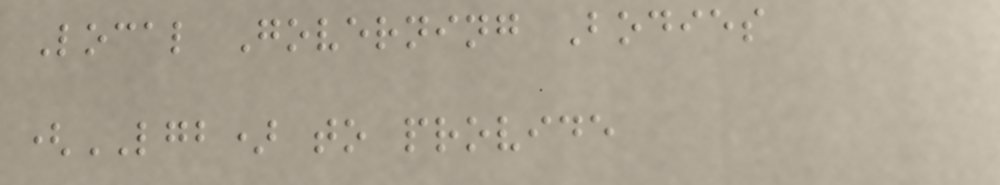Local Governing Bodies
(LGB) to provide
